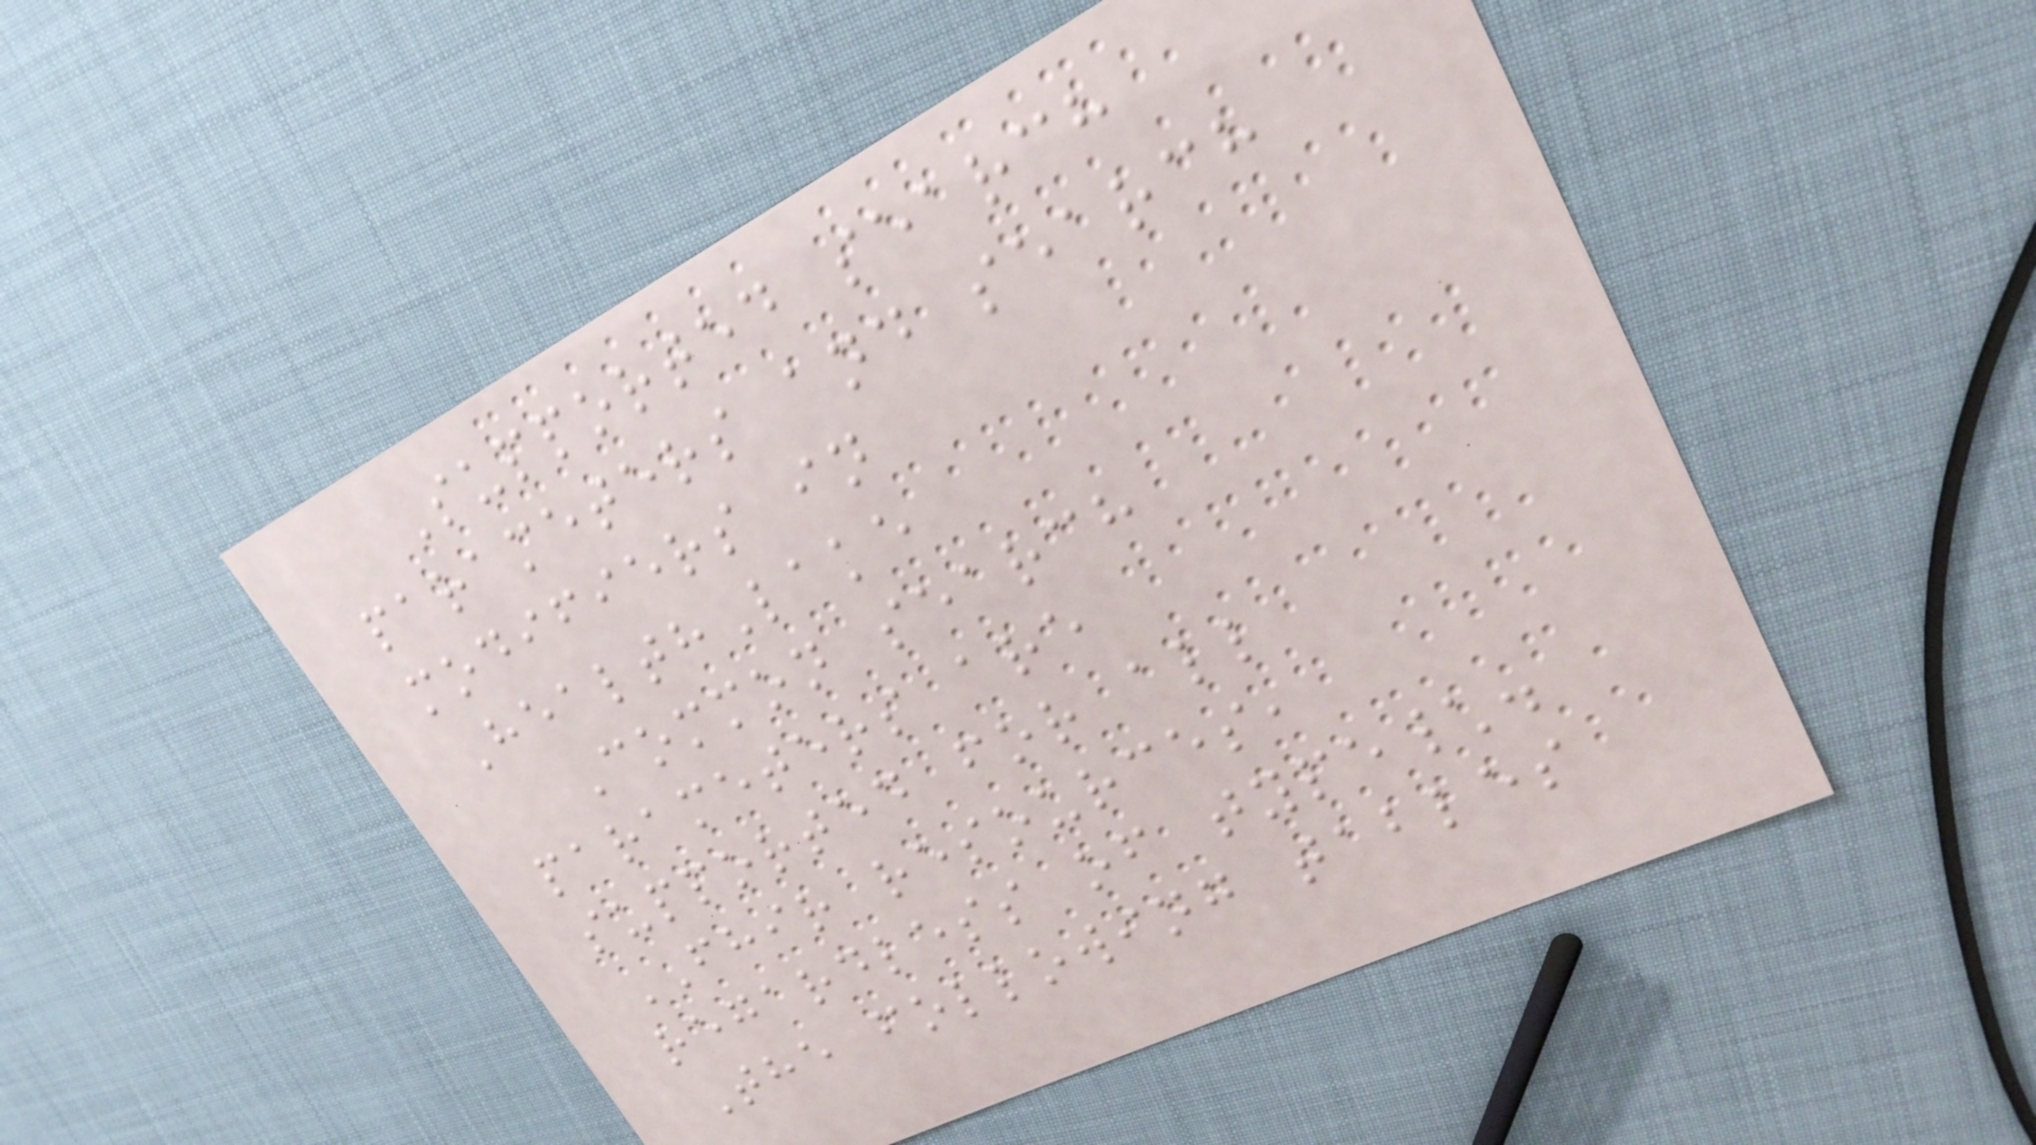Supported search
parameters and search
modifiers in
HealthLake
Common search
parameters are
supported for all
FHIR resources,
regardless of type\.
The following tables
